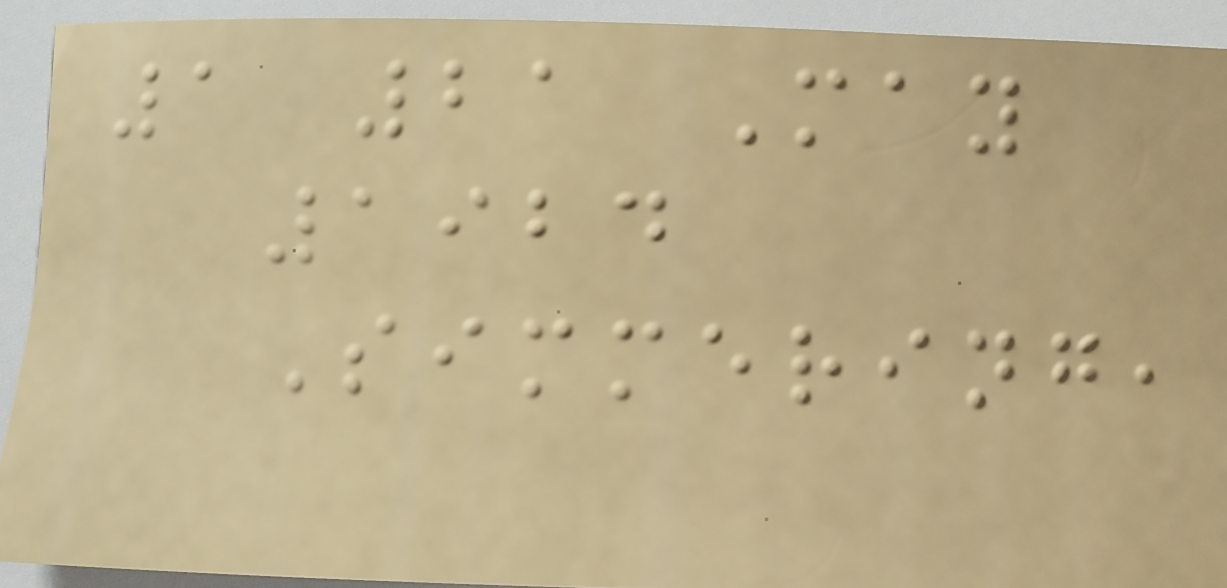1 21 May
1924
Simmering,
